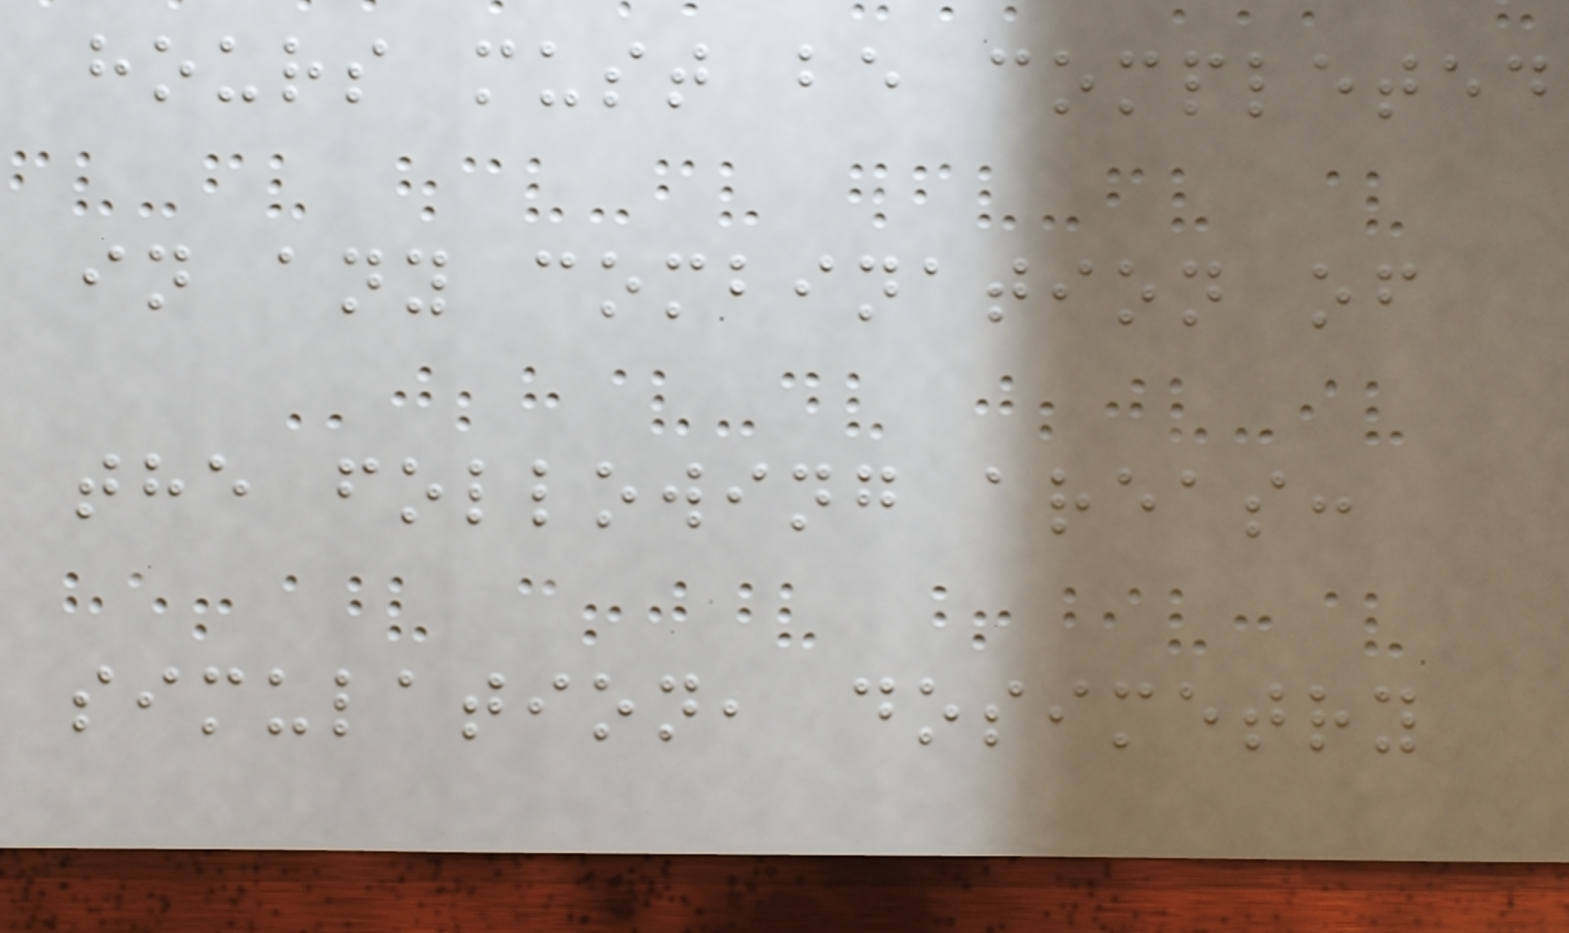hours must be completed
in any combination of
the following areas:
simulation, dosimetry
